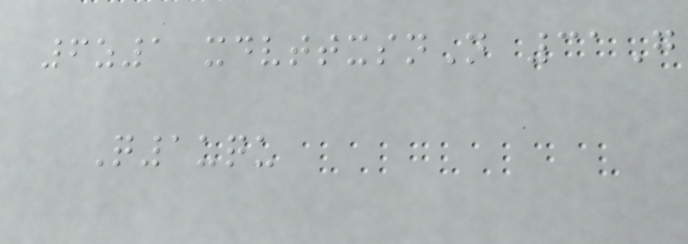6z1 xdvttxsnN 31G
Q1uqu
